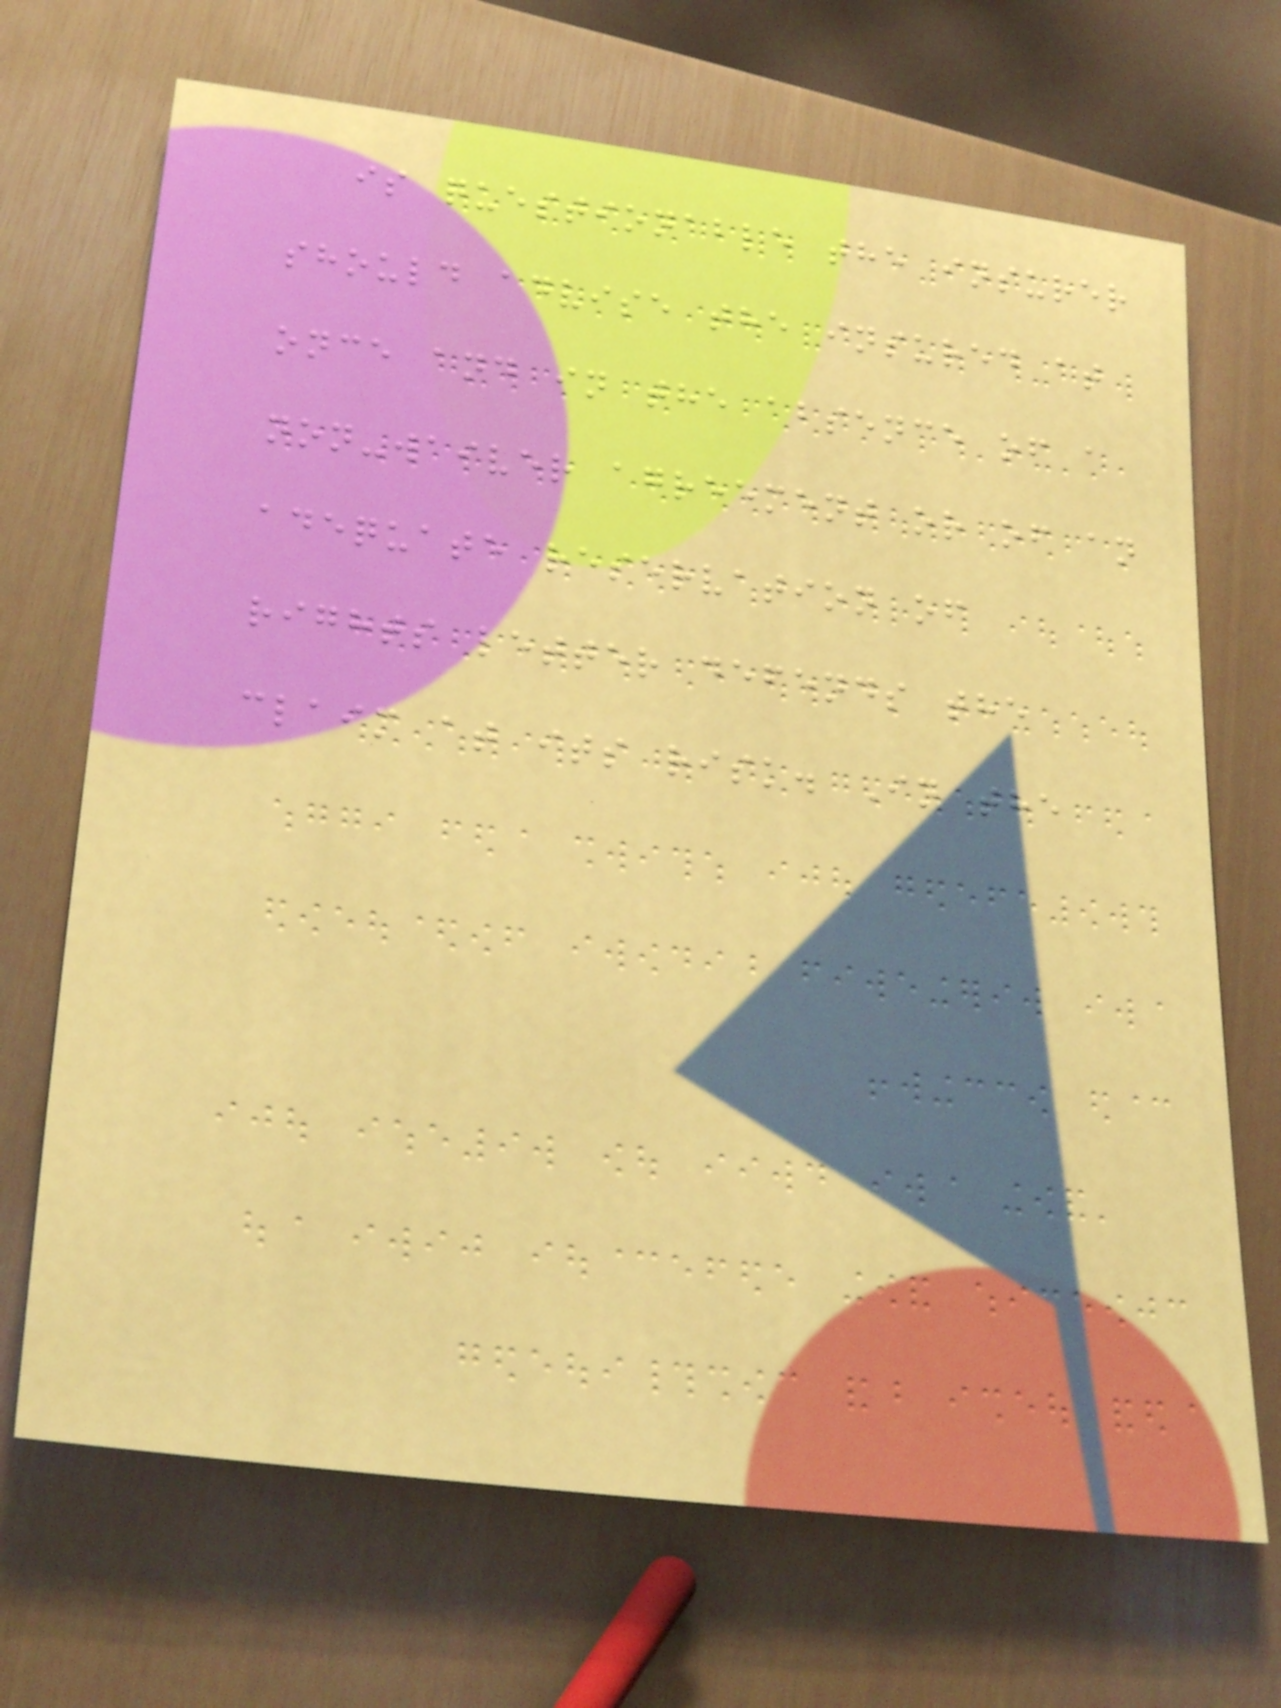is questionable the insurer
should advise the insured at
once and in the absence of a
non-waiver agreement or of an
adequate reservation of
rights letter defends the
claim at its risk. In the
